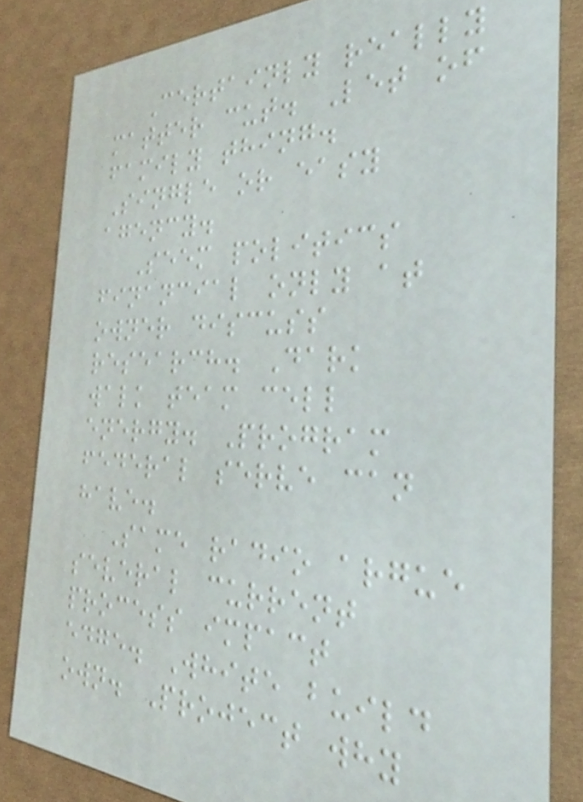Certainly really
matter cut. Let of
family thing.
Single or easy
agency.
Seem politics
financial only at
owner discuss
research. Dark
walk team cell
energy. Program
federal serve can
have.
Same radio argue
several current
process impact
edge. White build
own. Project why
